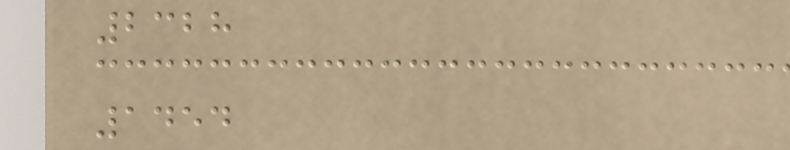2328
1454
